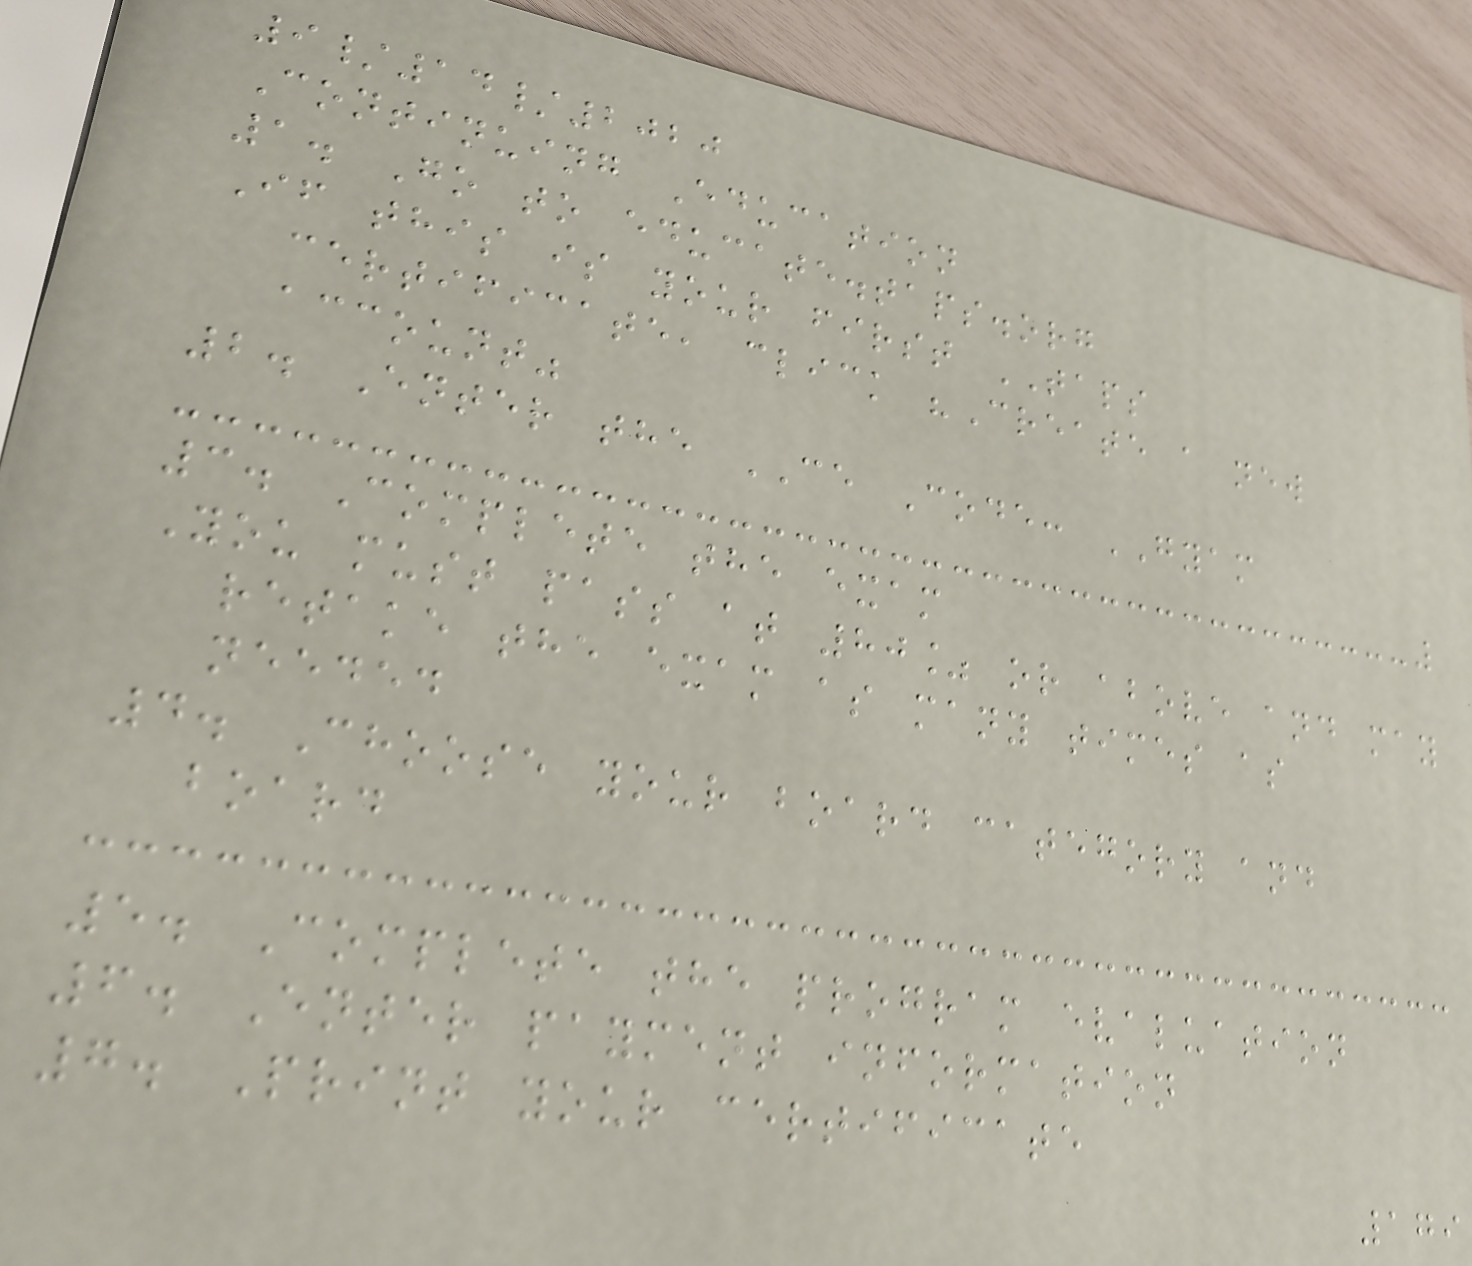9/14/2020
Continuing Education
1. Go to educate.taps.org
If this is your first TAPS
certificate, click "Create a new
account"
2. Enter the CE Code: GYAM
3. Complete the exam
You must pass at 80% or above and may
retake the exam as many times as
needed
4. Choose your board category and
board
5. Complete the program evaluation
6. Enter payment information
7. Print your certificate
179
